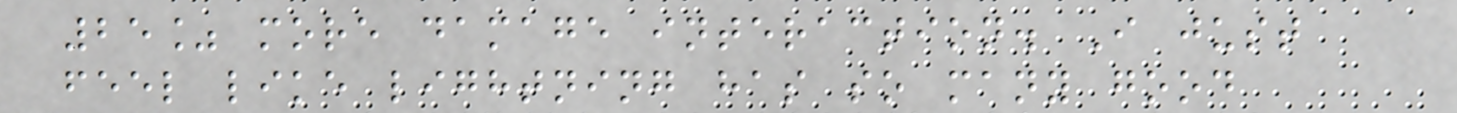25% more damage interaction. I just
feel like lightning has so many good
